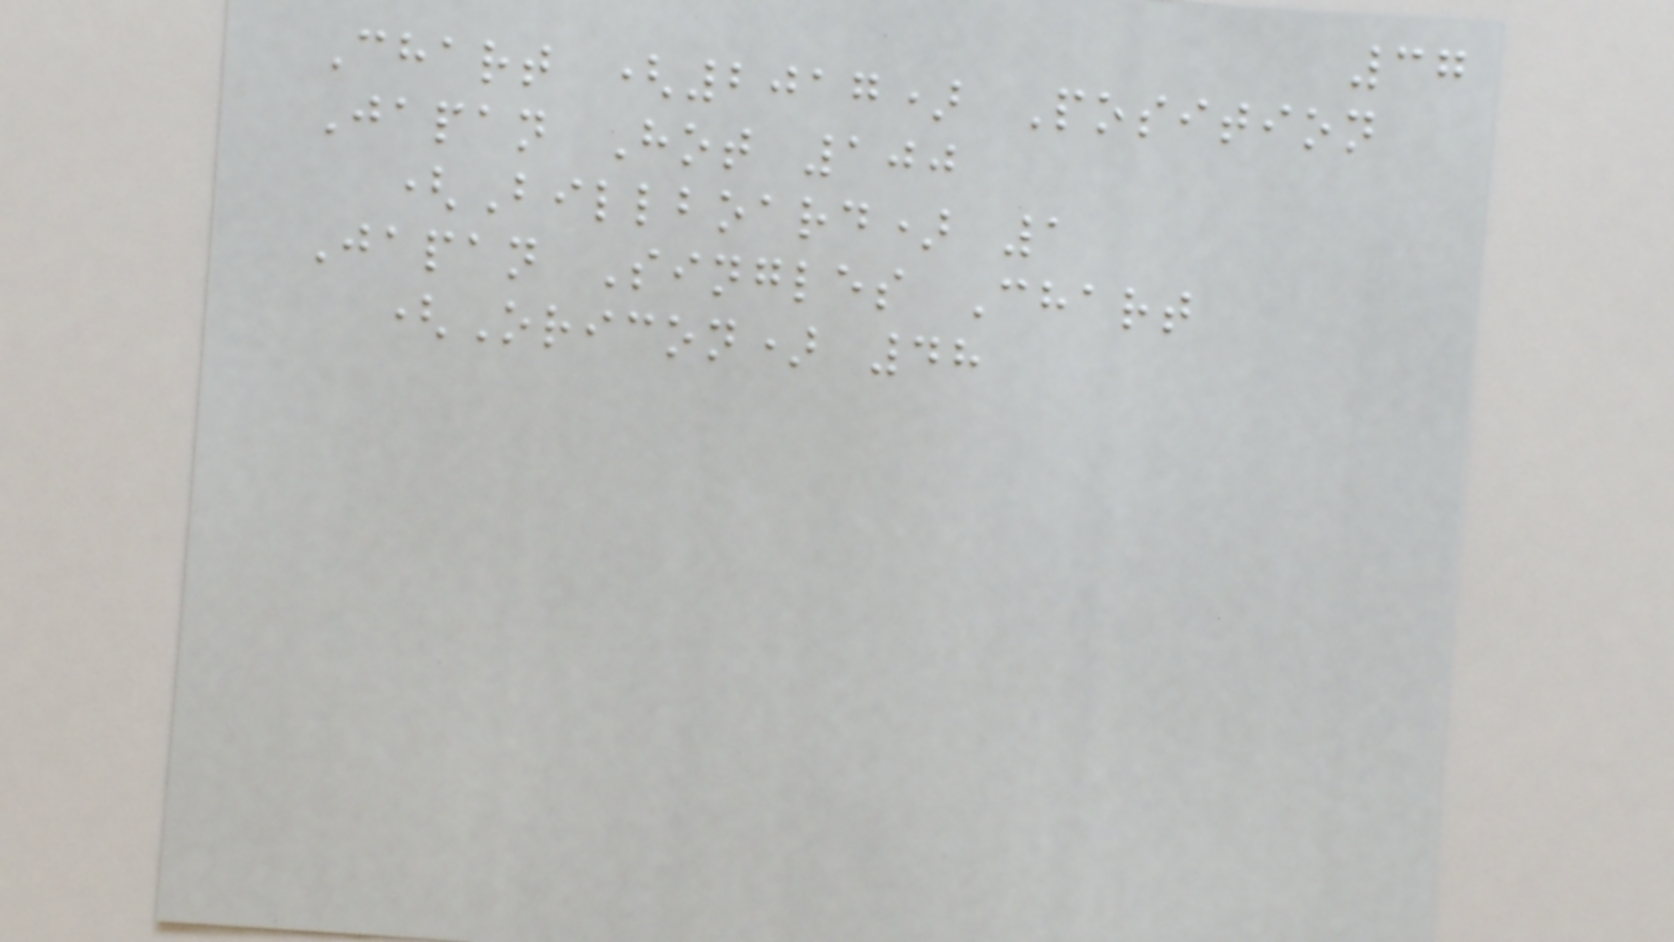37
Chart (2017) Position
Japan Hot 100
(Billboard) 1
Japan Singles Chart
(Oricon) 48
